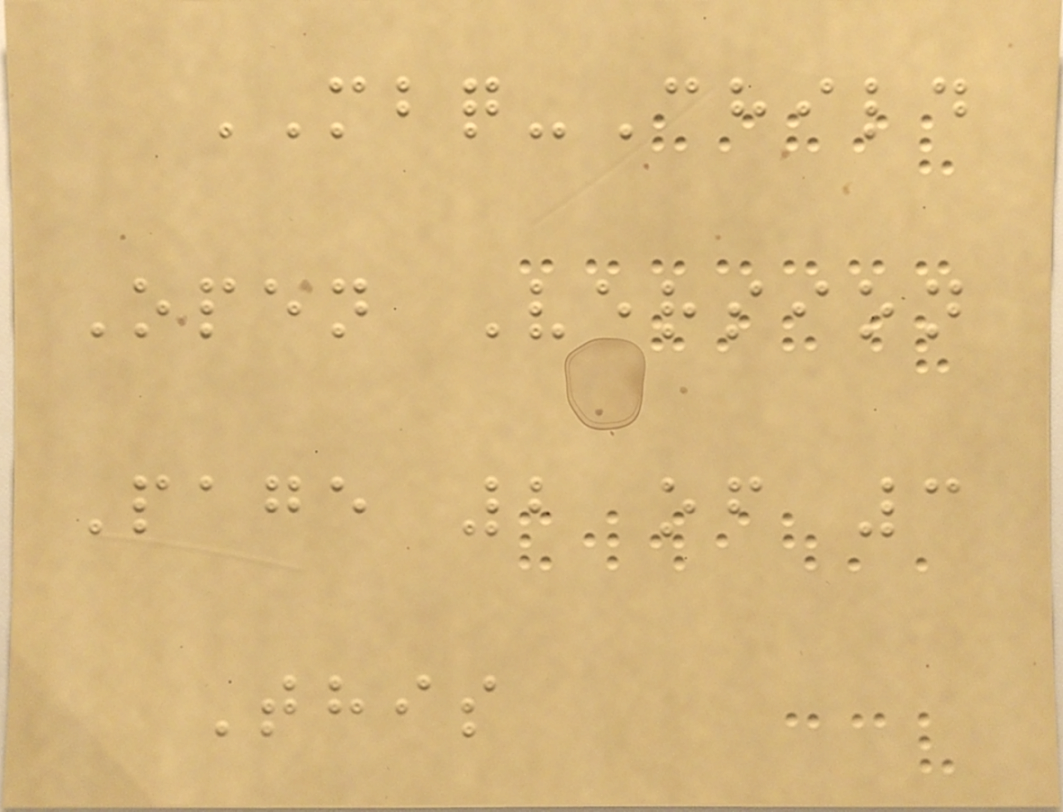MBQ-Child
Open Version
Page 2 of 3
This
